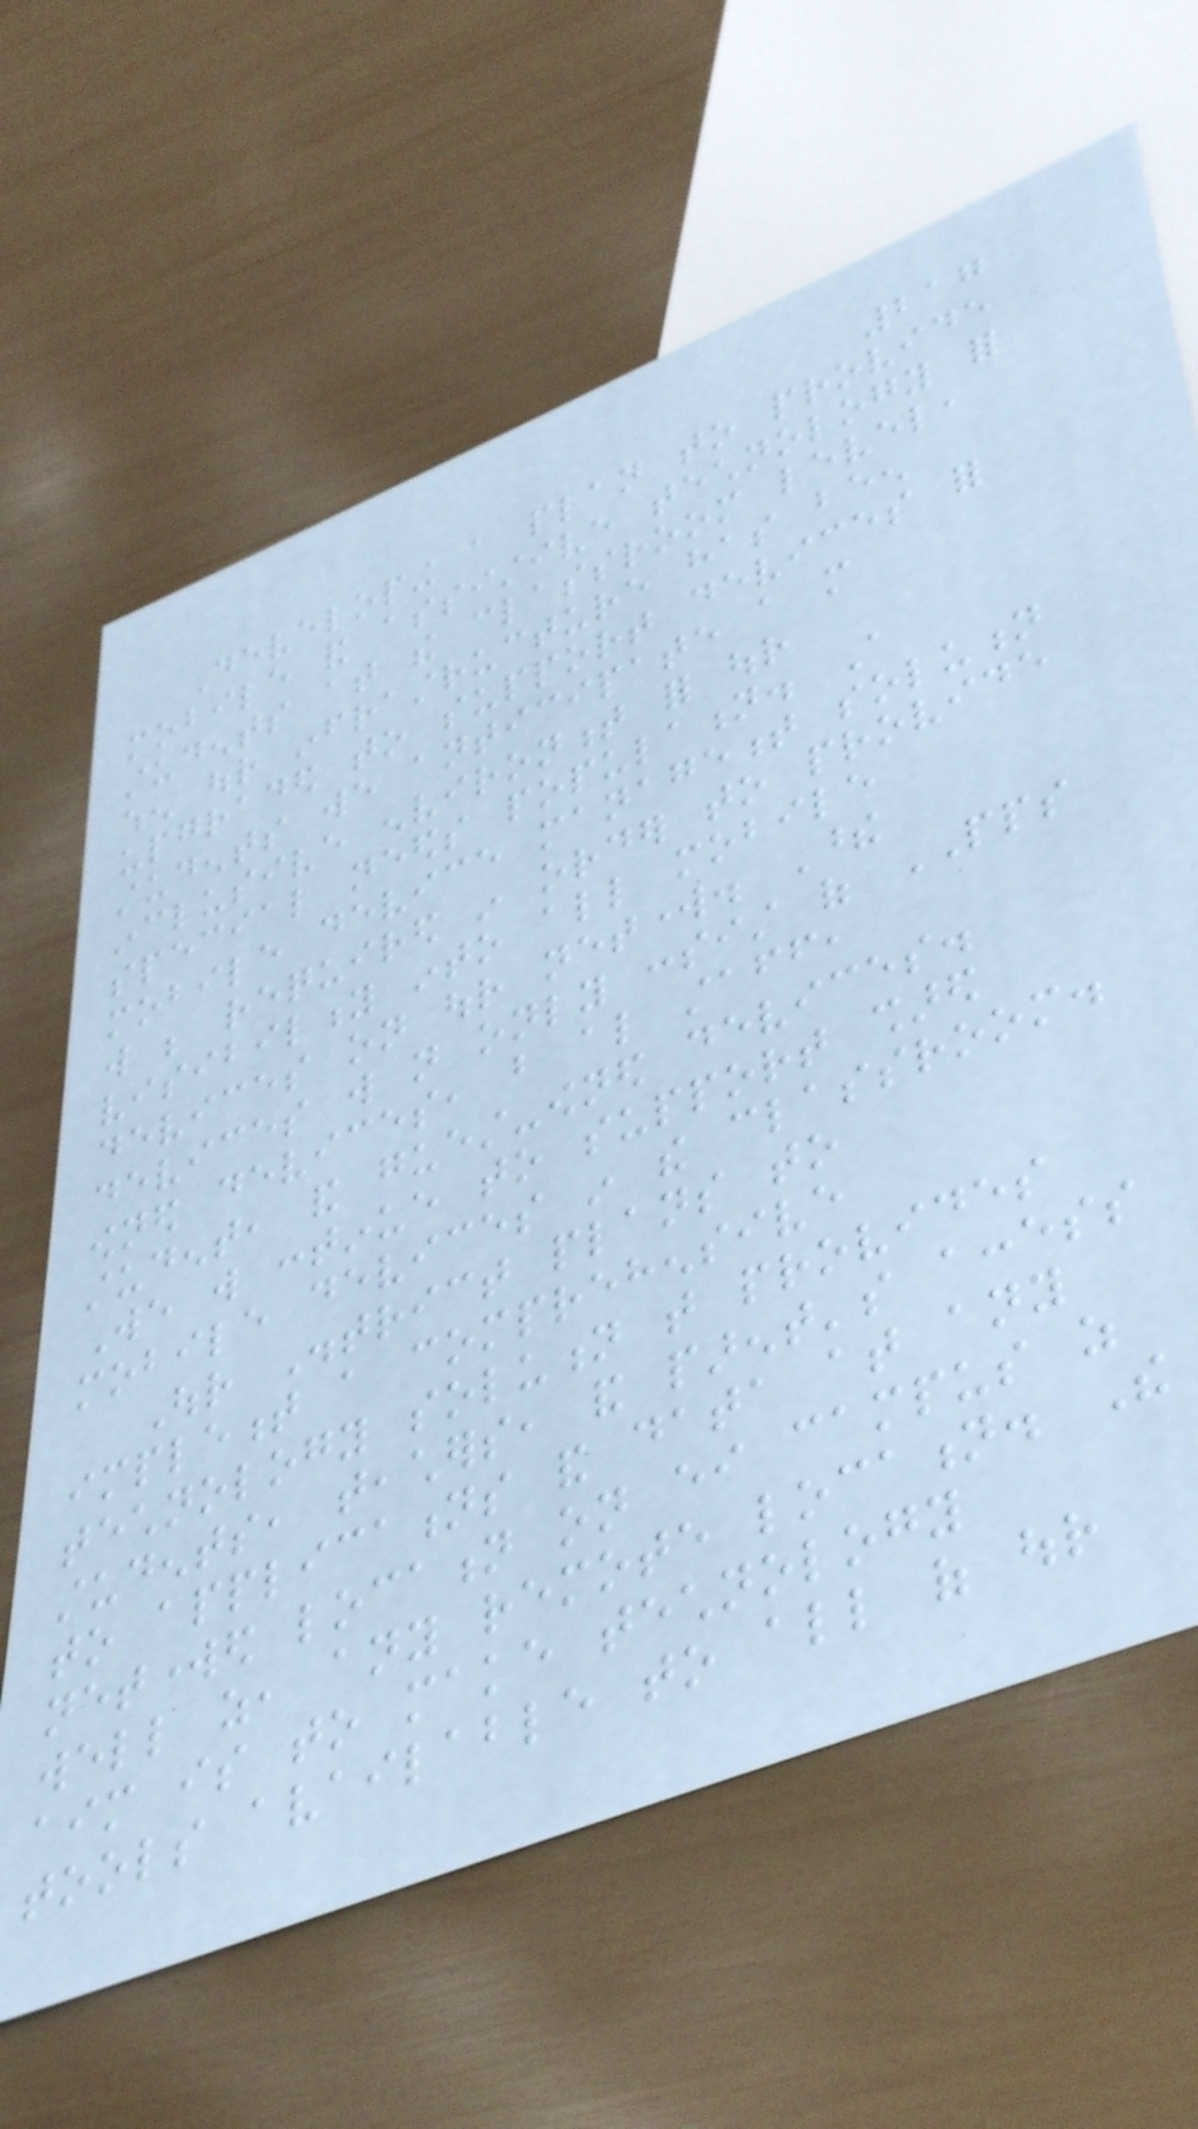217
Developing a plan to provide
mobile and assistive technology for
students at the classroom level,
when our infrastructure has been
upgraded to support devices for
students we anticipate a more
inclusive environment for our
special needs population. A
mobile device management solution
will be required in order to provide
visibility into all mobile
devices on our network. These
devices will not only consist of PPS
owned devices, but also staff,
student, and guest-owned devices.
We will continue to support shared
mobile devices in the classroom.
Our District plans to
implement a comprehensive
technology solution that provides
students, teachers, and parent's access
to applications and data at any
networked location on either campus as
well as, any remote location. The
aim is to make technology
tools available to all of our
